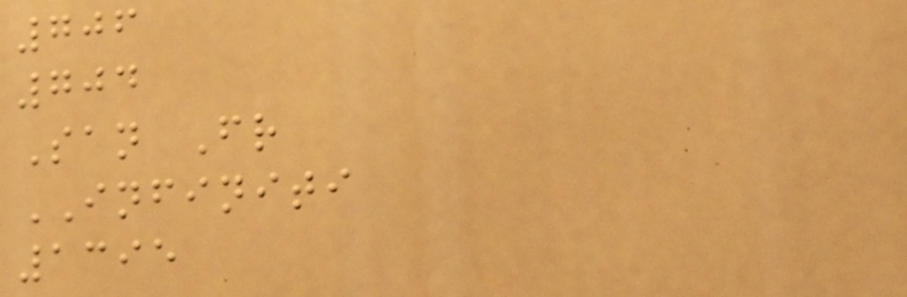706
704
San Fr
INFINITI
1395
